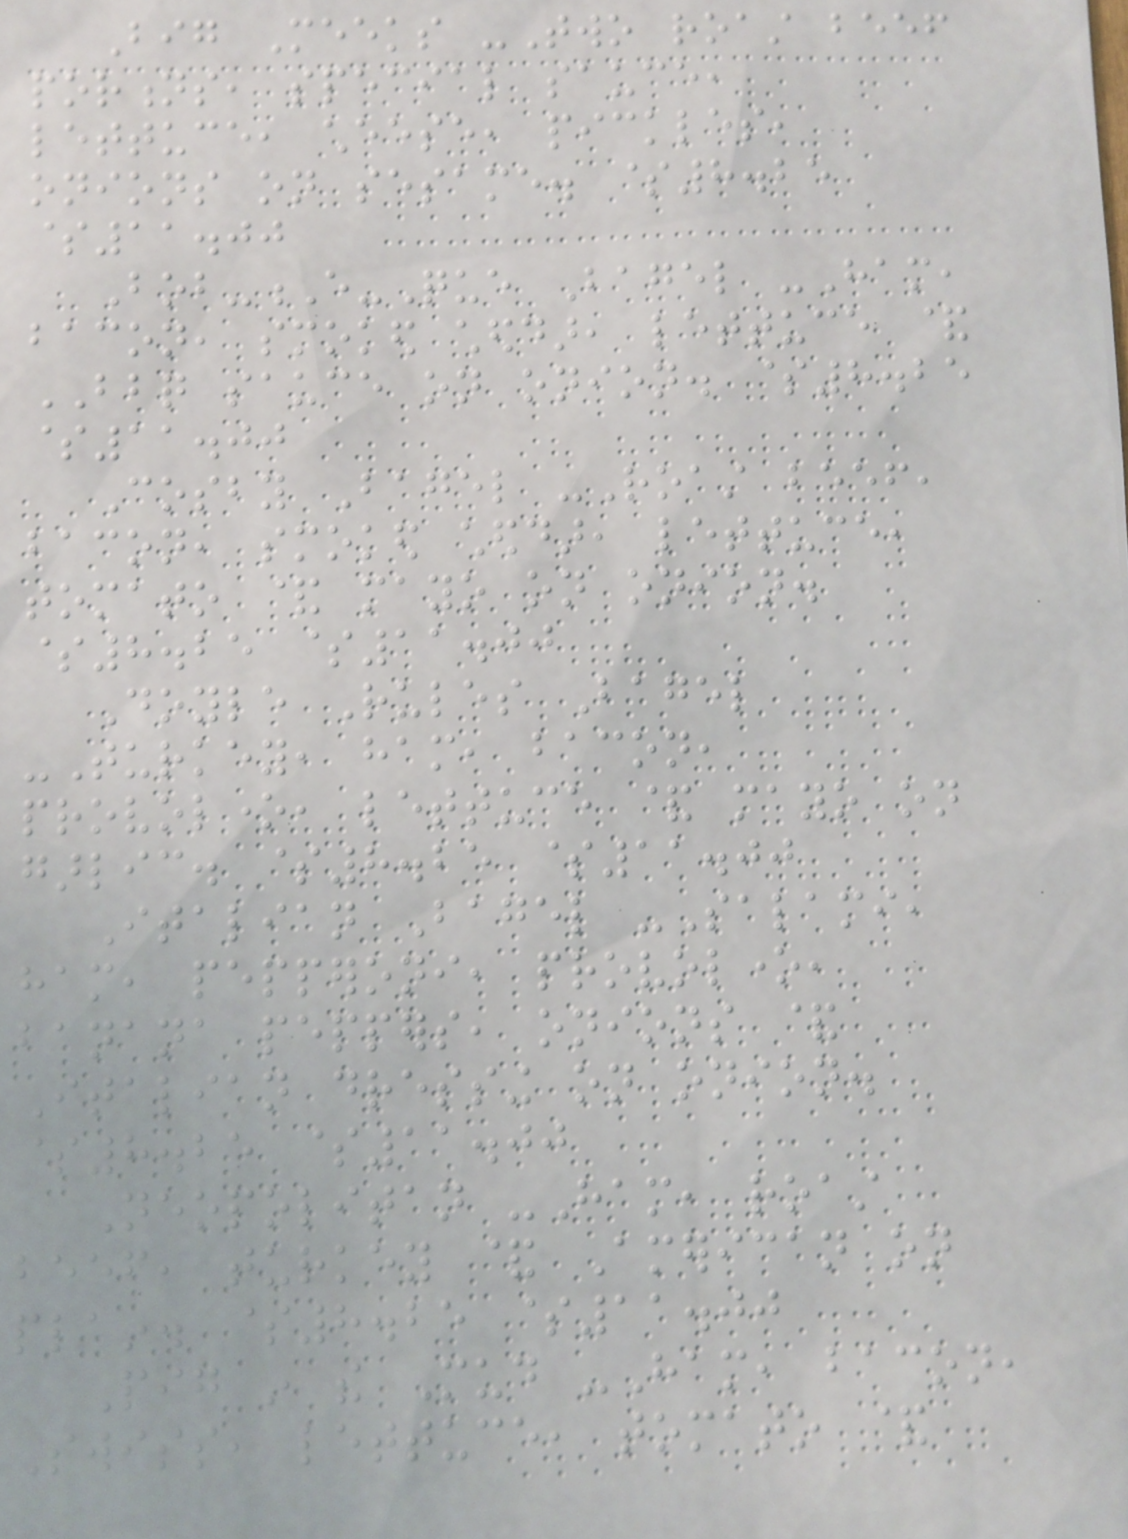Big Meeks -Two roast beef
portions, special sauce,
lettuce, cheese, pickles,
onions on sesame. $8.25
$11.00
Bob-E-Que Bagel -Ham,
bacon, smoked cheddar, lettuce &
BBQ sauce on onion. $8.25
$11.00
Cosby Bagel -Roast beef,
bacon, smoked cheddar, lettuce,
tomato & mayo on onion.
$8.25 $11.00
Doyle Rules Bagel
-Turkey, ham, bacon,
provolone, lettuce & mayo on
garlic. $8.25 $11.00
Italian Bagel -Salami,
ham, pepperoni, provolone,
banana peppers, onions &
Italian dressing on onion.
$8.25 $11.00
Neopolitan -Ham, roast
beef, turkey & American on
plain. $8.25 $11.00
Pig in the Mud -Ham, bacon,
Swiss, lettuce, tomato &
